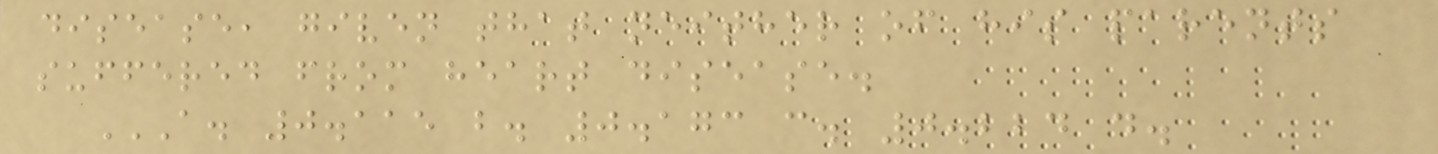disease, given that neither of his parents
suffered from heart disease.
A. 0.115 B. 0.173 C. 0.224 D.
